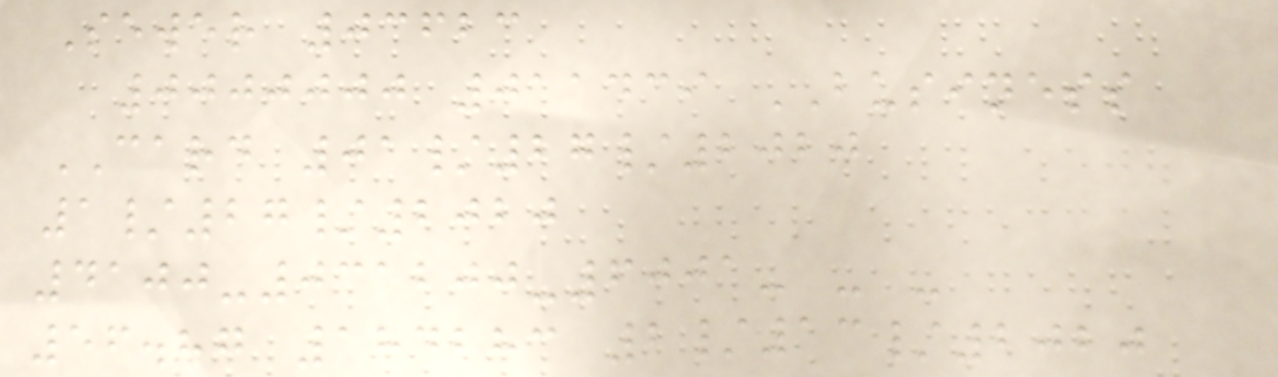Sewer 03623
0000000 011439 BUSINESS
CARD 01/27/2020
1/27/2020
4100-031200-6001- - -
56.87 184283 2/13/2020
